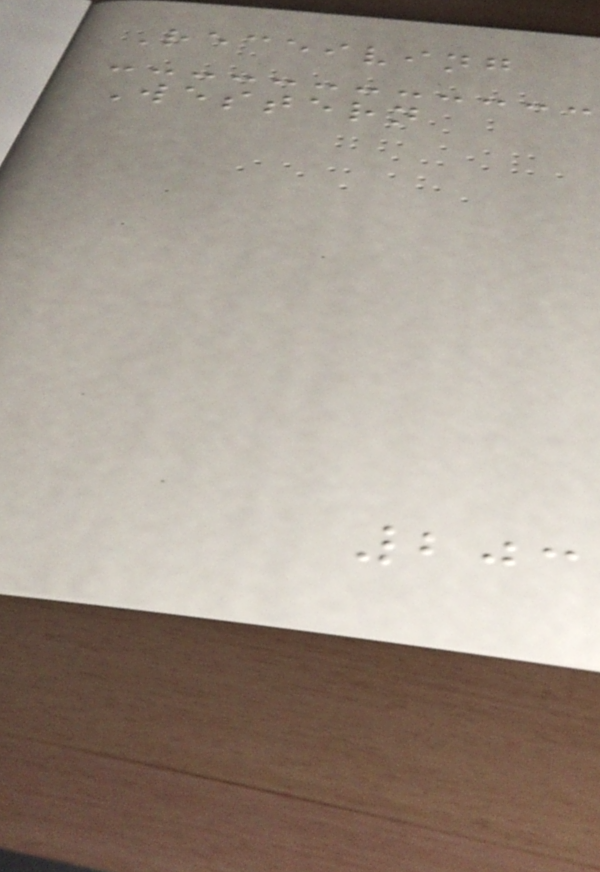Receiving
Western
203
